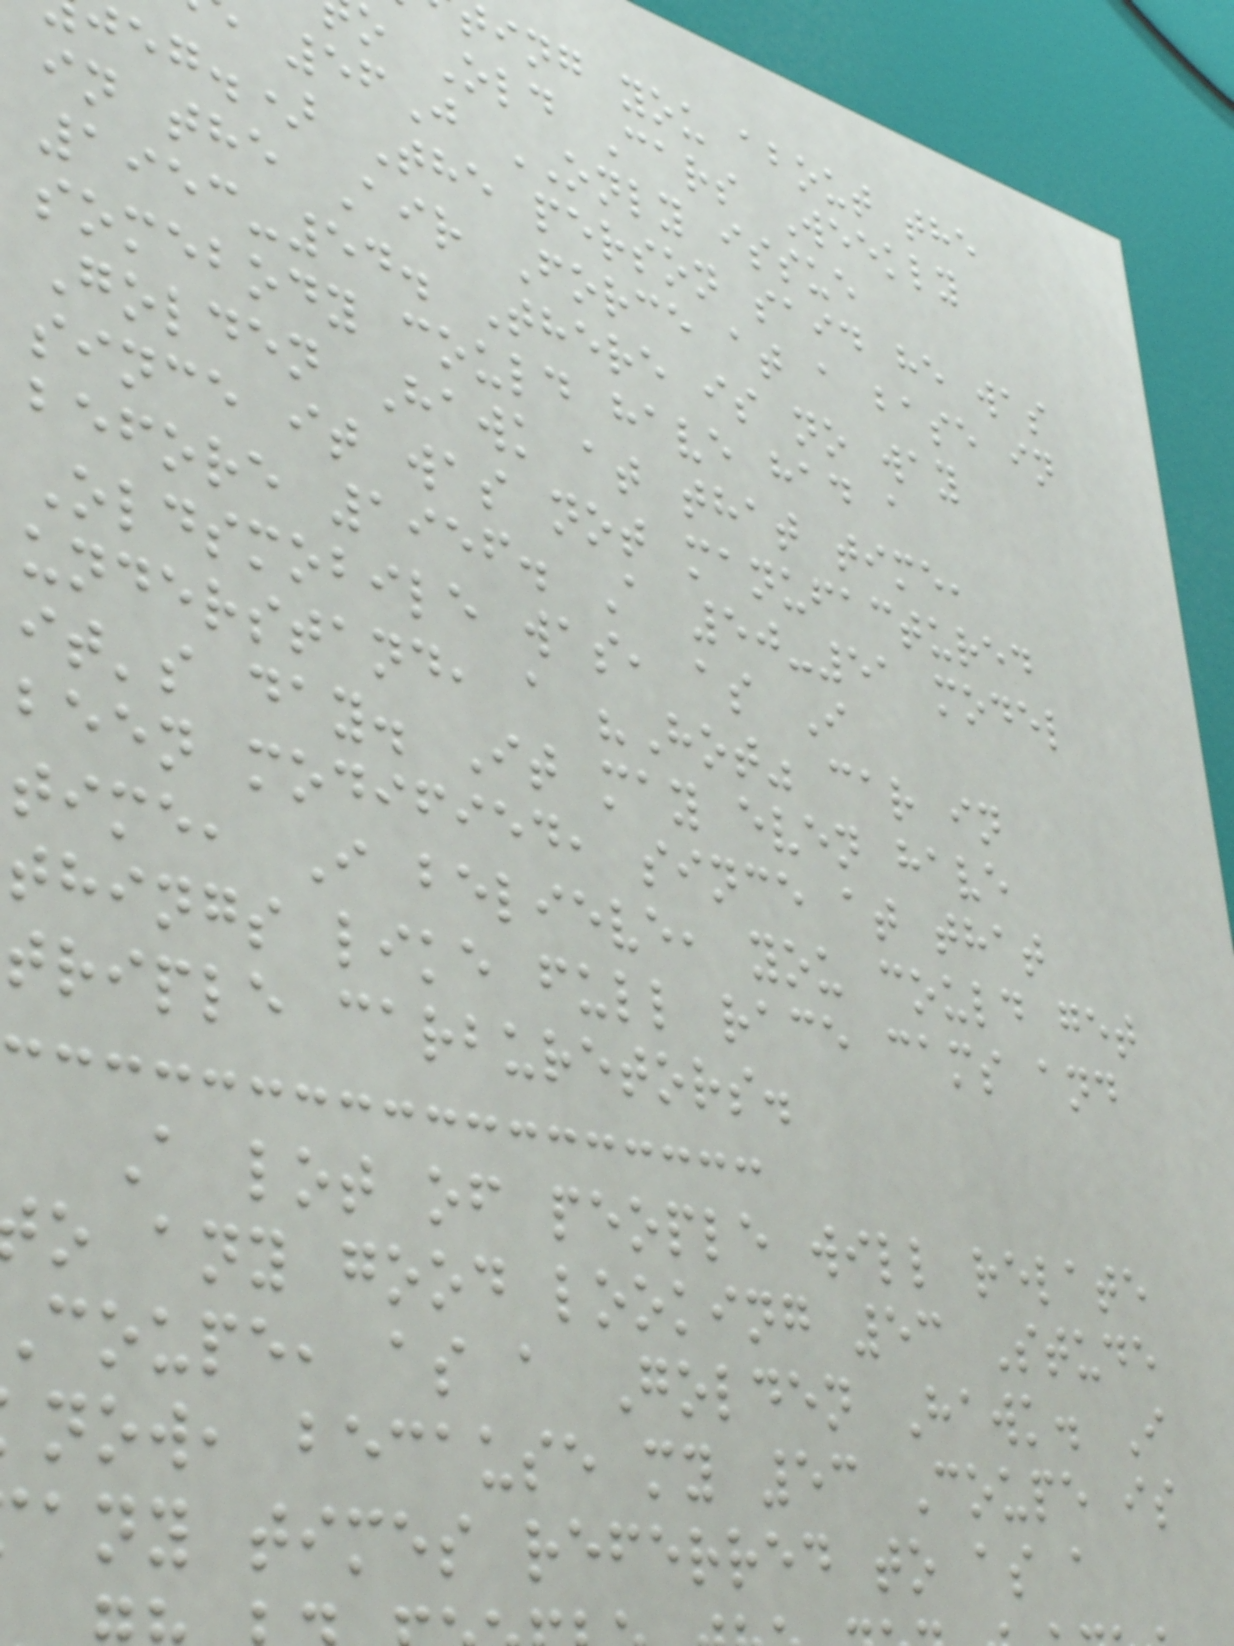ing you about the
o Old Cars Weekly
56J ONLY issue
eg.) The person said he was
in the Air Force at a base in
1953-54. There is no way
somebody could have had a
Golden Hawk at that time,
since it was not manufactured
before 1956. A 50-51 model
Oldsmobile was, as I
understand, a "Hot" car in
it's day. It may even have
been modified, since at that
time, I believe, you could get
things like full race cams and
triple carburetors.
A lot of people will relate
o any good looking 53 Stude
coupe, as a Golden Hawk. I
now, because my 53 Coupe is
any times referred to as a
